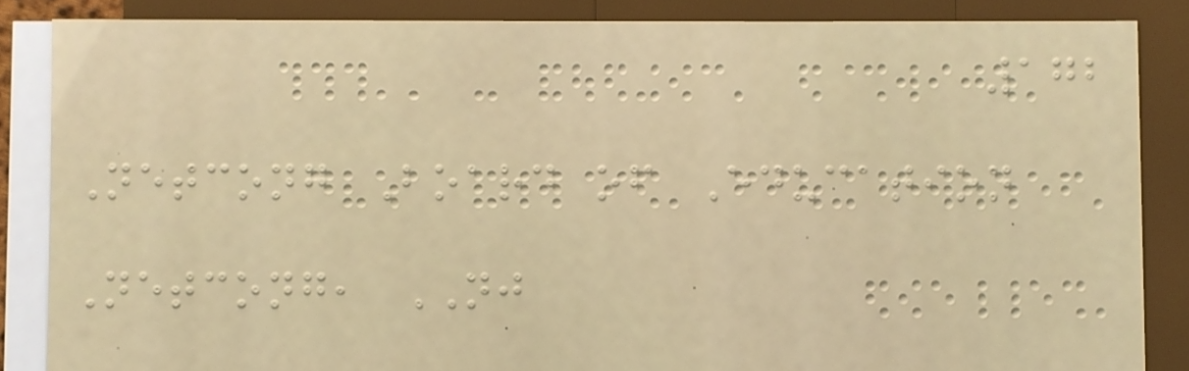172
Netcong Board of Education
Netcong, NJ
